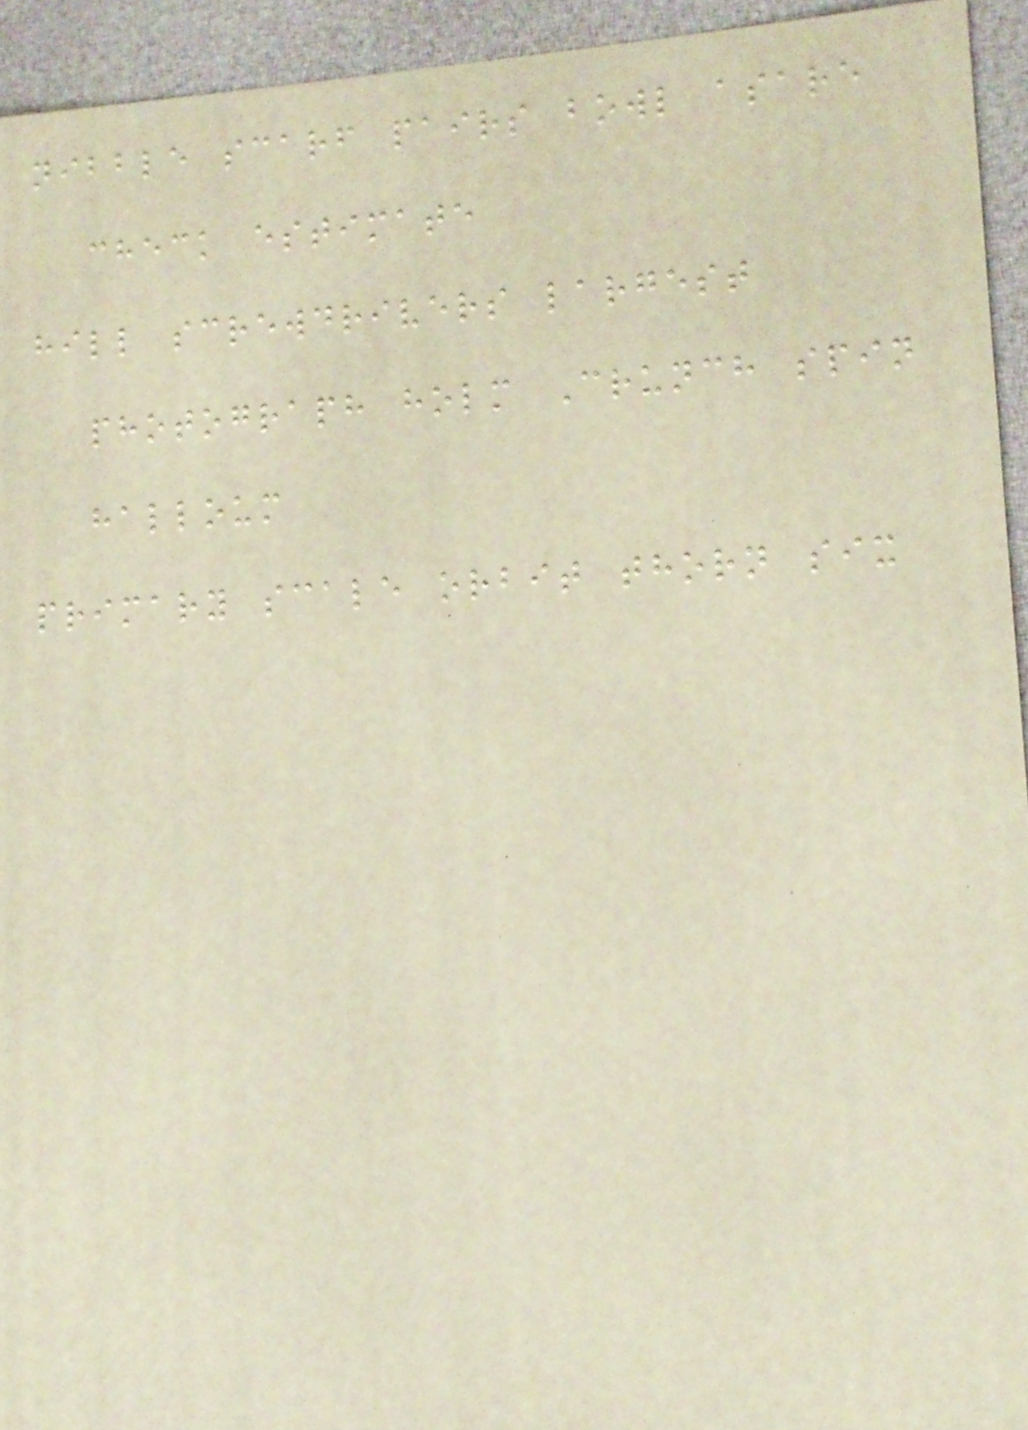nibble scarf pairs bowl asare
check estimate
hill screwdrivers largest
photograph holm Crunch spin
halloum
primary scale orbit thorn six
